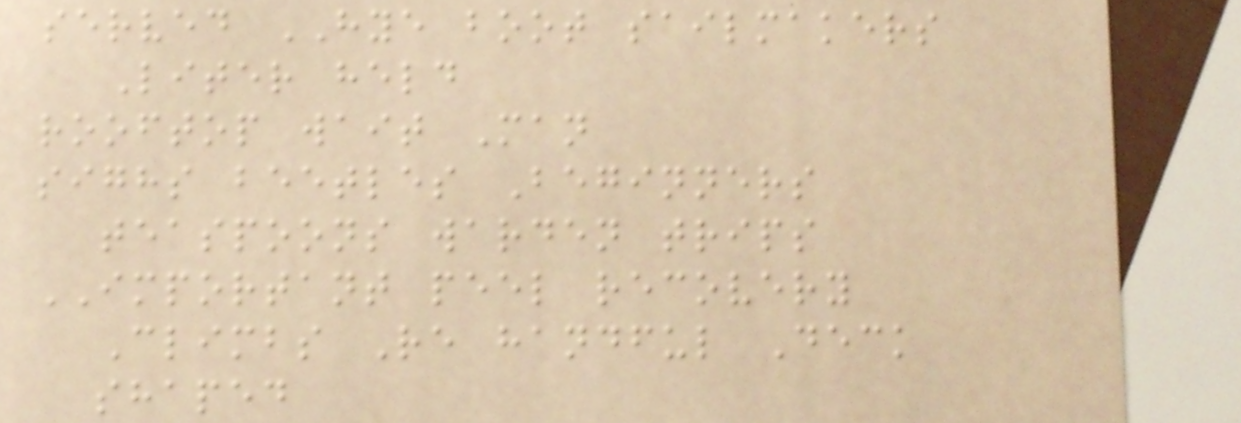served HYE boot sailmakers
Liter held
rooftop wait Man
sighs beetles Beginners
teaspoons warden trips
IMPORTANT peel recovery
Climbs Re handful Deck
shaped
